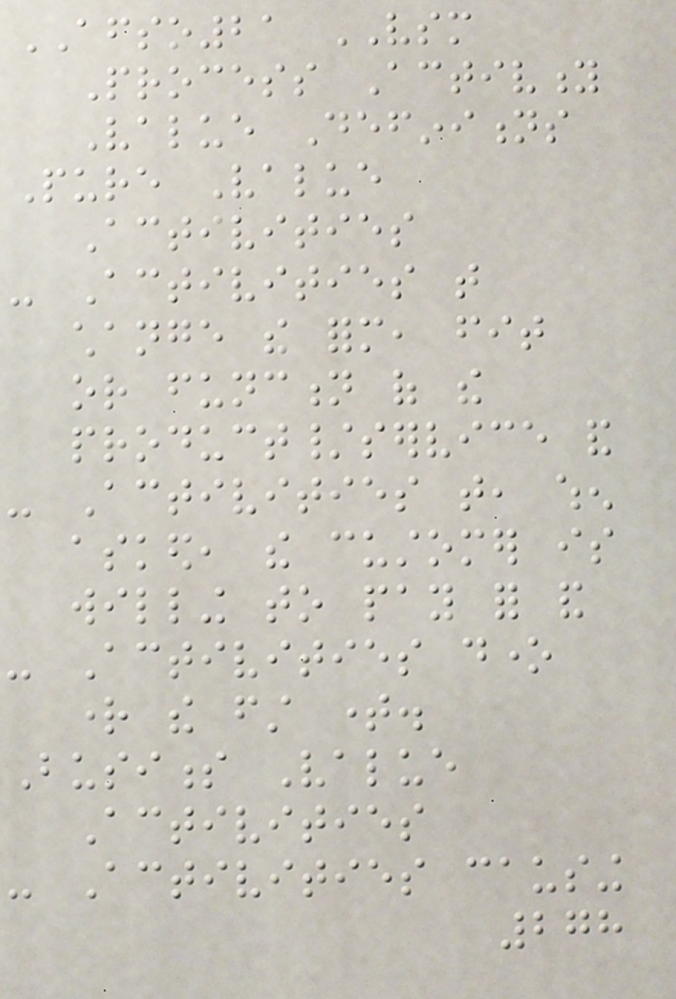AFSO21 VSM
Process Activity
Value Definitions
Pure Value
Activities
- Activities that
change the form, fit
or function of the
product/service and
- Activities that, when
asked, the customer is
willing to pay for and
- Activities done
right the first time.
Business Value
Activities
- Activities causing
278
